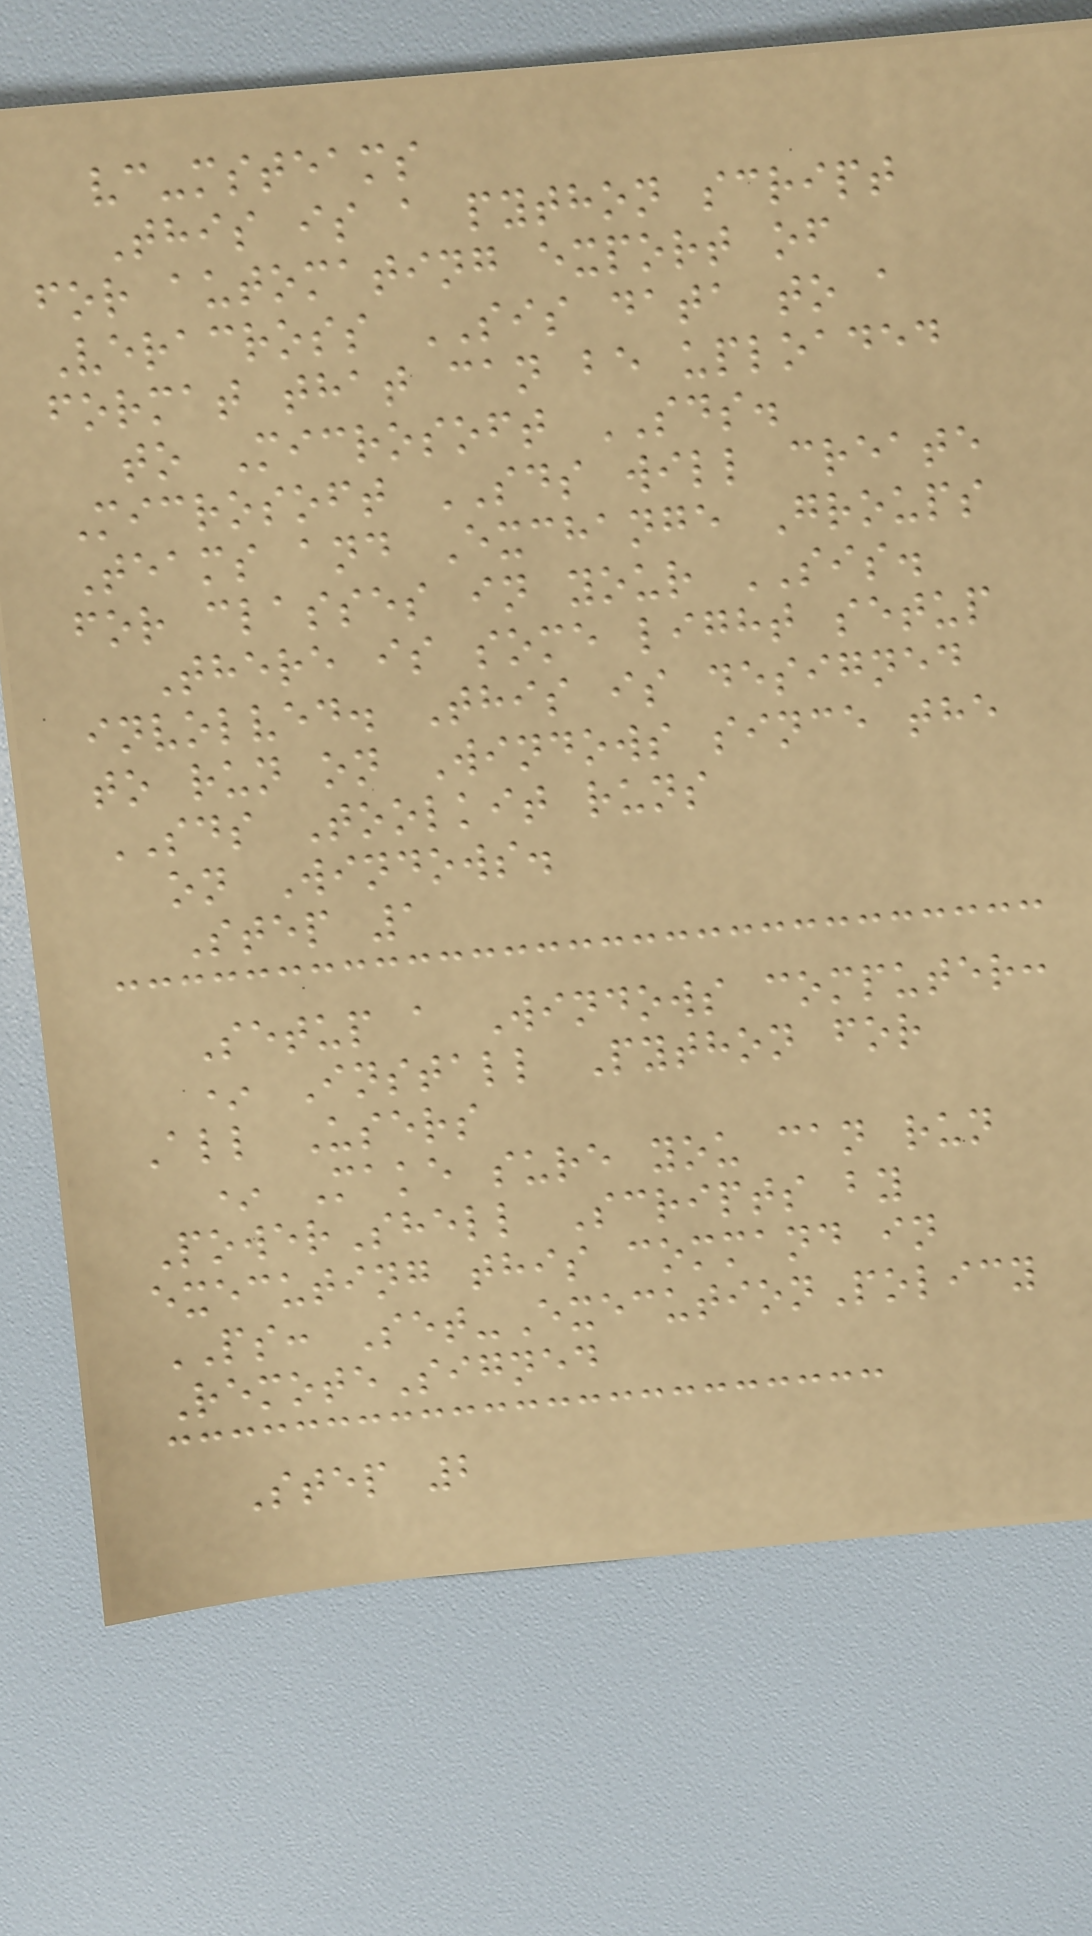vc-msteams
This is a python script
for automating export of
Veracross SIS data to a
format that can be uploaded
to Microsoft SDS.
Microsoft SDS will create
Teams and Exchange Groups
for classes in your SIS.
There is some light setup
involved. This is designed
to run on Windows since the
SDS Toolkit runs
on Windows.
Step 1
Setup a Windows computer:
* Install Python for
All Users
* Make sure you can run
PowerShell Scripts by
executing this command in
PS: Set-ExecutionPolicy
RemoteSigned
Step 2
